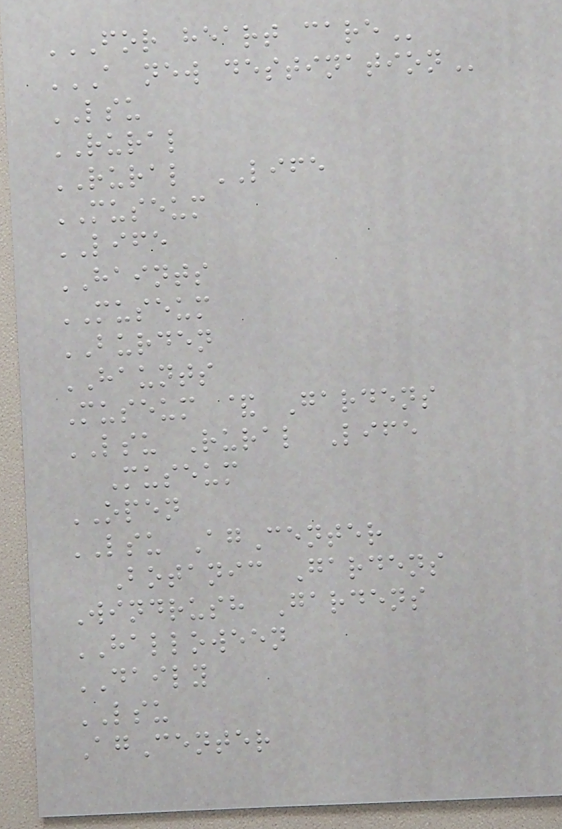FOR HEART CARE
A NEW DESTINATION
LSU
RURAL
RURAL LIFE
MUSEUM
LIFE
HAINTS
MUSEUM
BURDEN
HAUNTS
Museum & Gardens
LSU Rural Life
Museum
OPEN
LSU AgCenter
Botanic Gardens
Windrush Gardens
HALLOWEEN
DAILY
LSU
AgCenter
